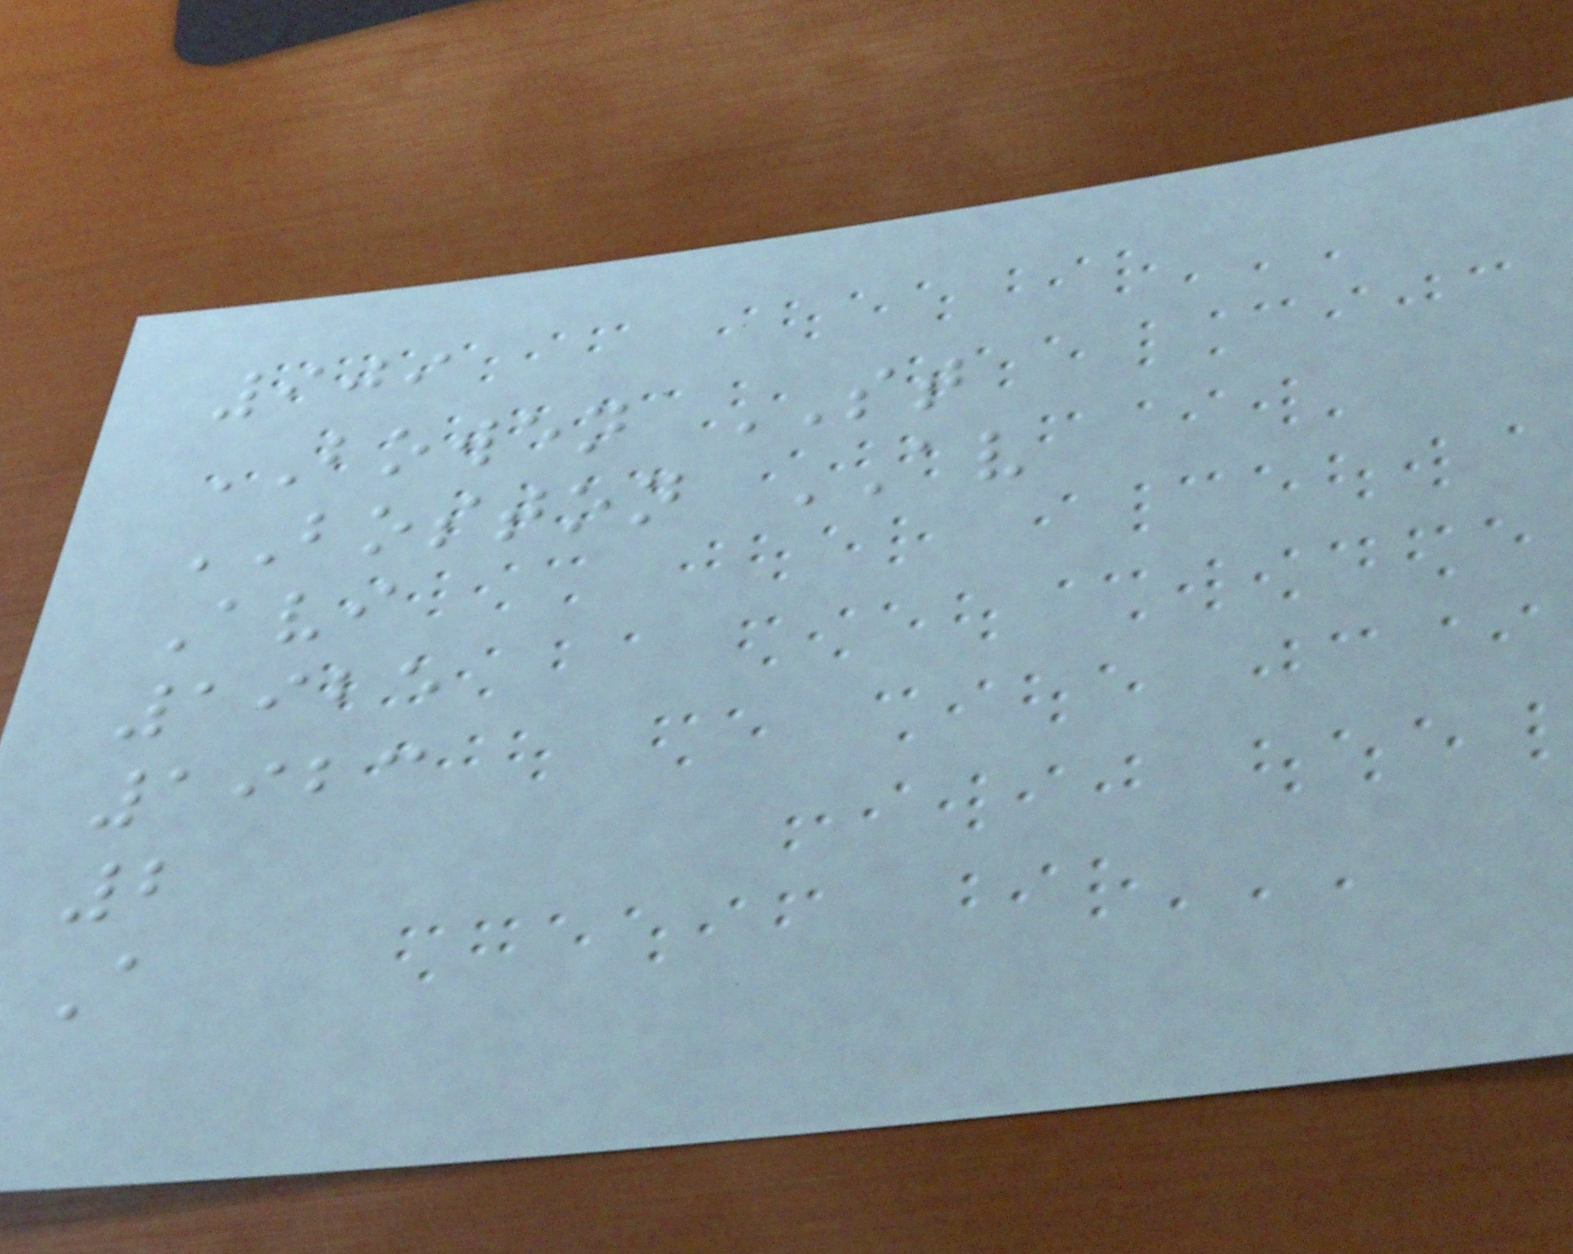909
BOWEN ST
BOSTON AV
Avi
1925
1923
2
A
